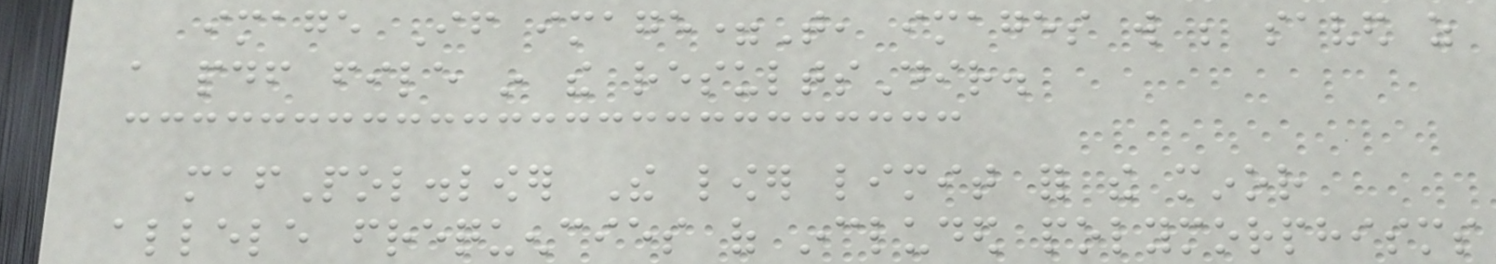image If image=T, images will be saved as
a pdf file in the resultsDir.
mafPol.lower The lower limit for the minor
allele frequencies of included polymorphisms
